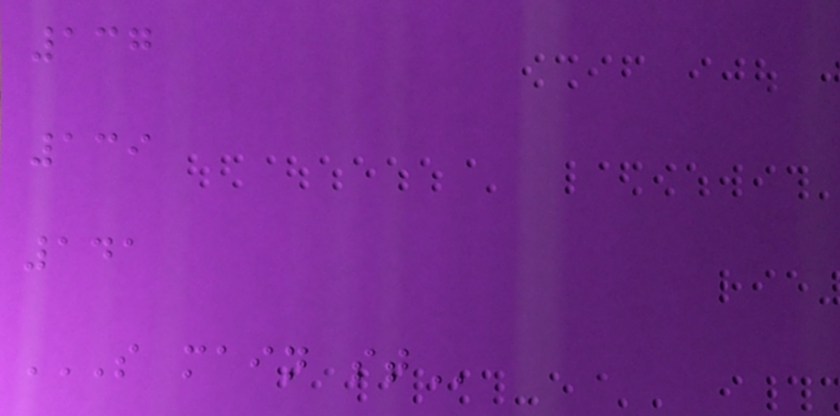137
139
141
S MAIN ST
